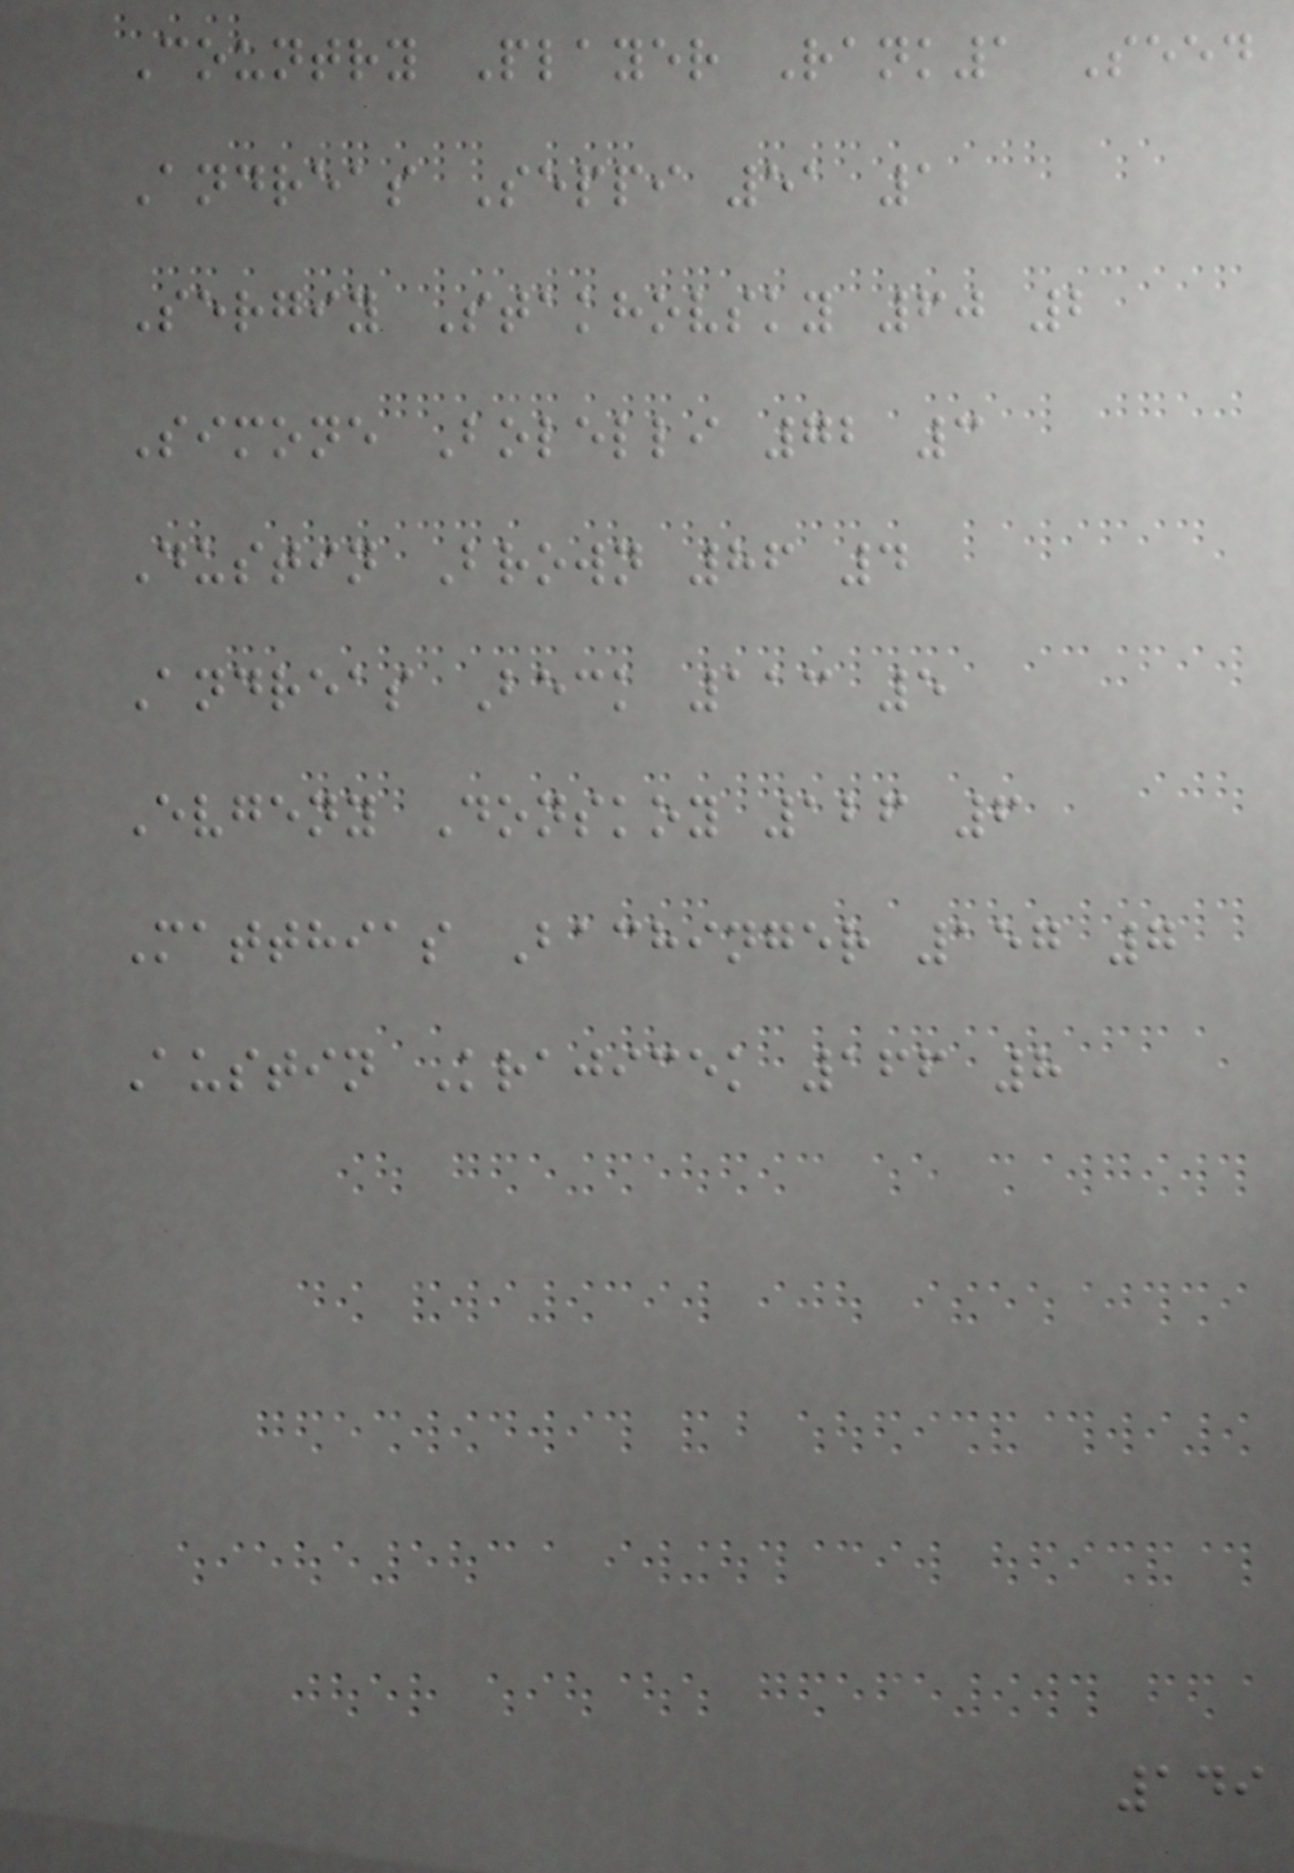Country Player Rank1 Seed
Andreas Seppi 51 1
Sergiy Stakhovsky 60 2
Simone Bolelli 72 3
Dustin Brown 86 4
Andreas Beck 113 5
Evgeny Donskoy 126 6
Matthias Bachinger 157 7
Austin Krajicek 166 8
149
